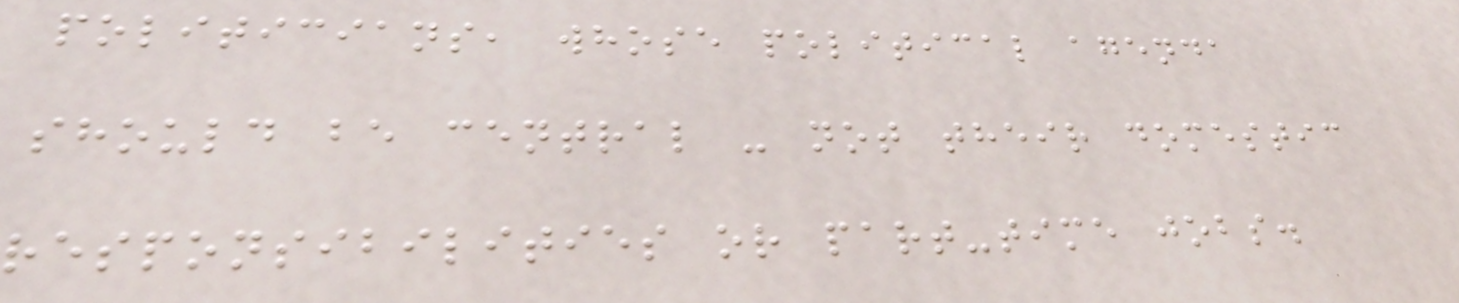politicians, whose political agenda
should be central - not their domestic
responsibilities or part-time jobs.
